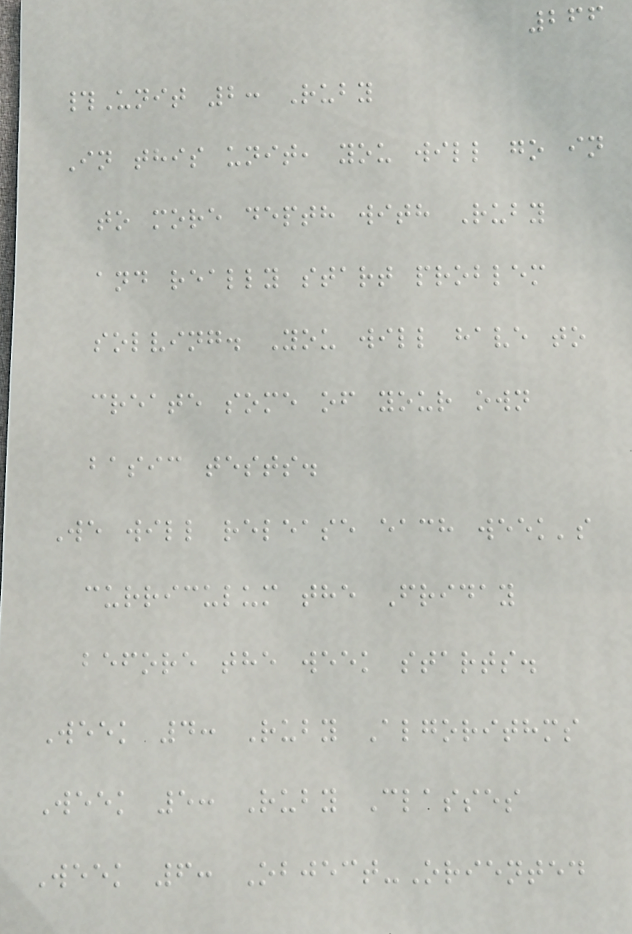266
#Unit 2: Ruby
In this unit, you will go in
to more depth with Ruby
and really start problem
solving. You will have to
create some of your own
basic tests.
We will release each week's
curriculum the Friday
before the week starts.
Week 4: Ruby Algorithms
Week 5: Ruby Classes
Week 6: Object-Oriented
